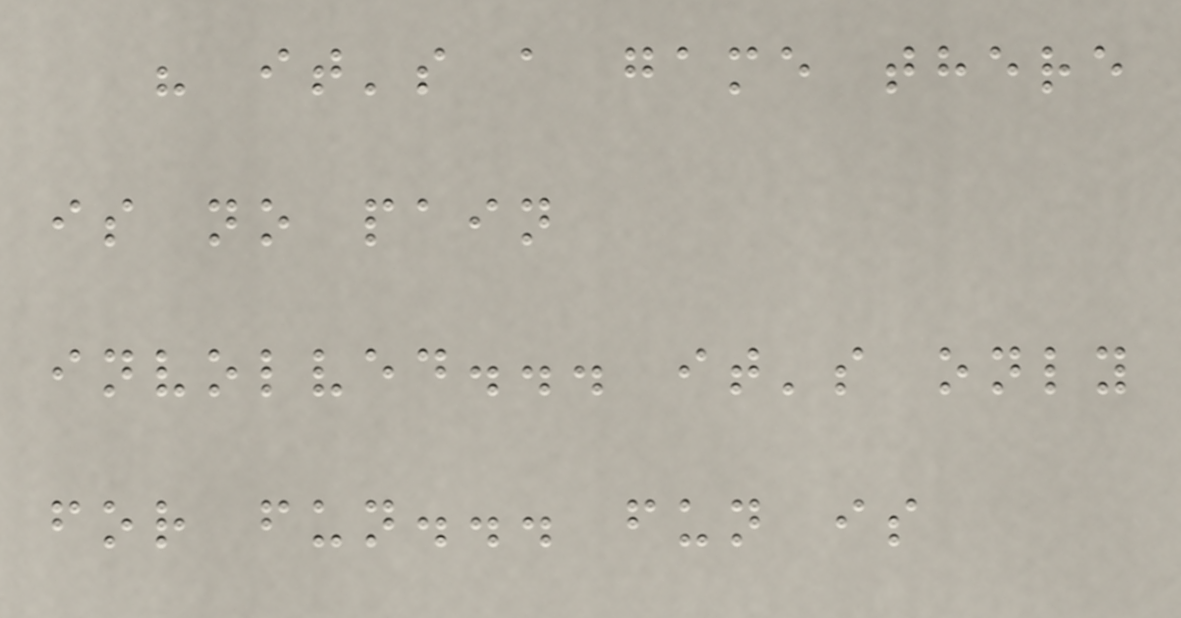" it's a game there
is no pain
involved... it's only
for fun... fun is
